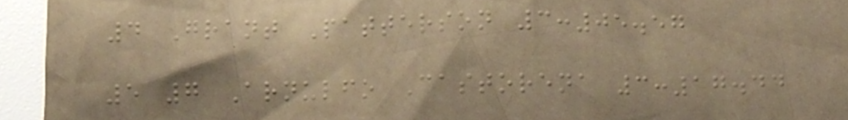4 Grant Patterson 3:05.57
5 7 Arnulfo Castorena 3:17.44
